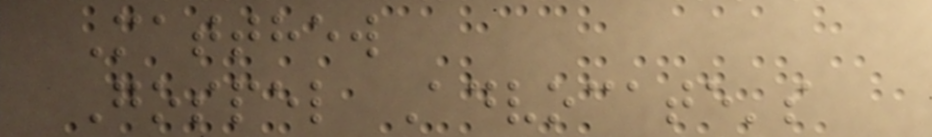Matthew
Gospel Advocate's
